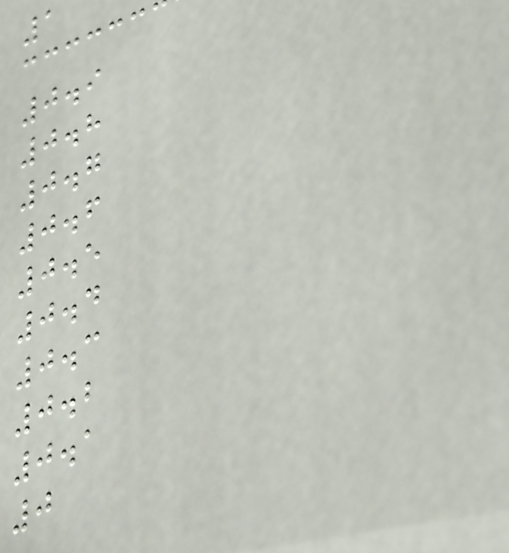1
0.9
0.8
0.7
0.6
0.5
0.4
0.3
0.2
0.1
0
